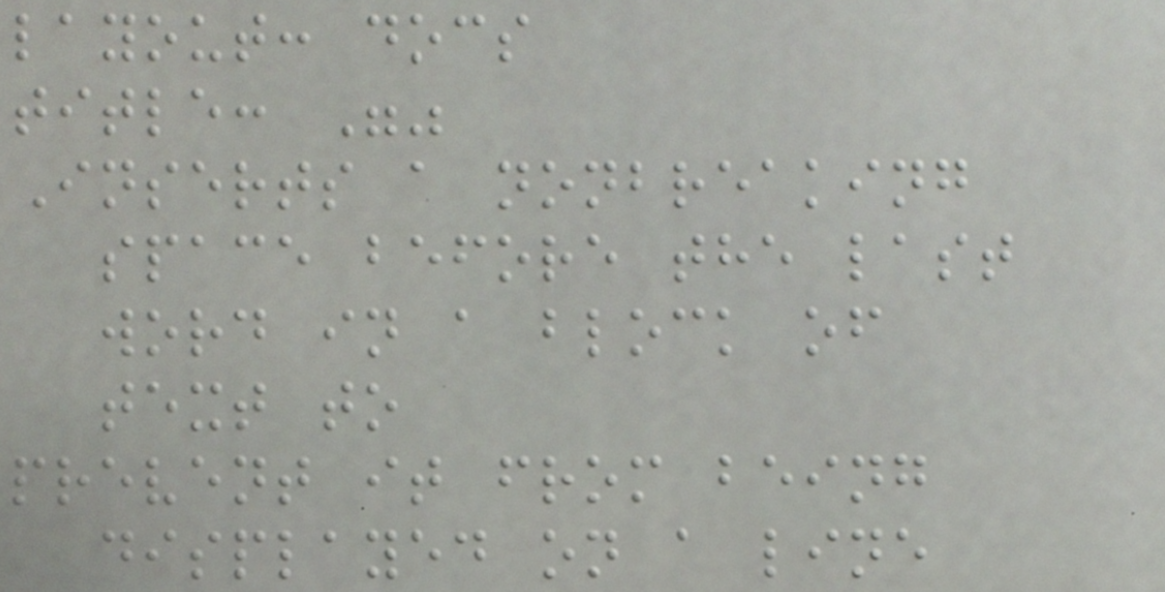layout: docs
title: ""
Inserts a nonbreaking
space before the last
word in a block of
text to
prevent it from being
displayed on a line
